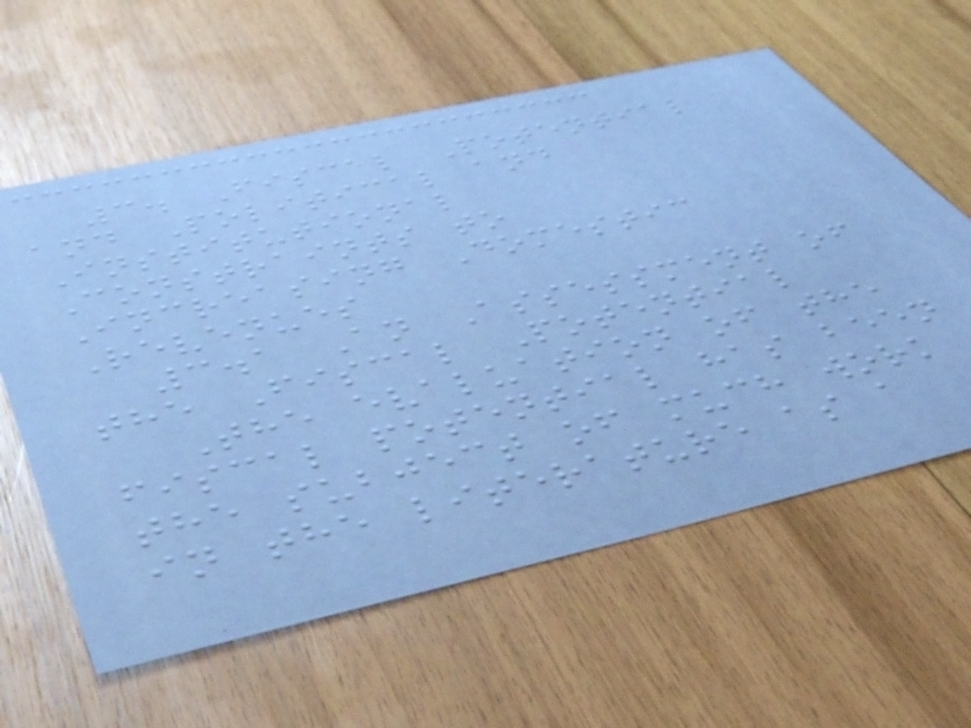3. Fiscal Potential
and Political and
Institutional
Constraints to
Increasing Domestic
Revenues
3.1 An Assessment of
the Fiscal Potential
The evaluation of the
fiscal potential has been
the subject of much work
in the literature as a
